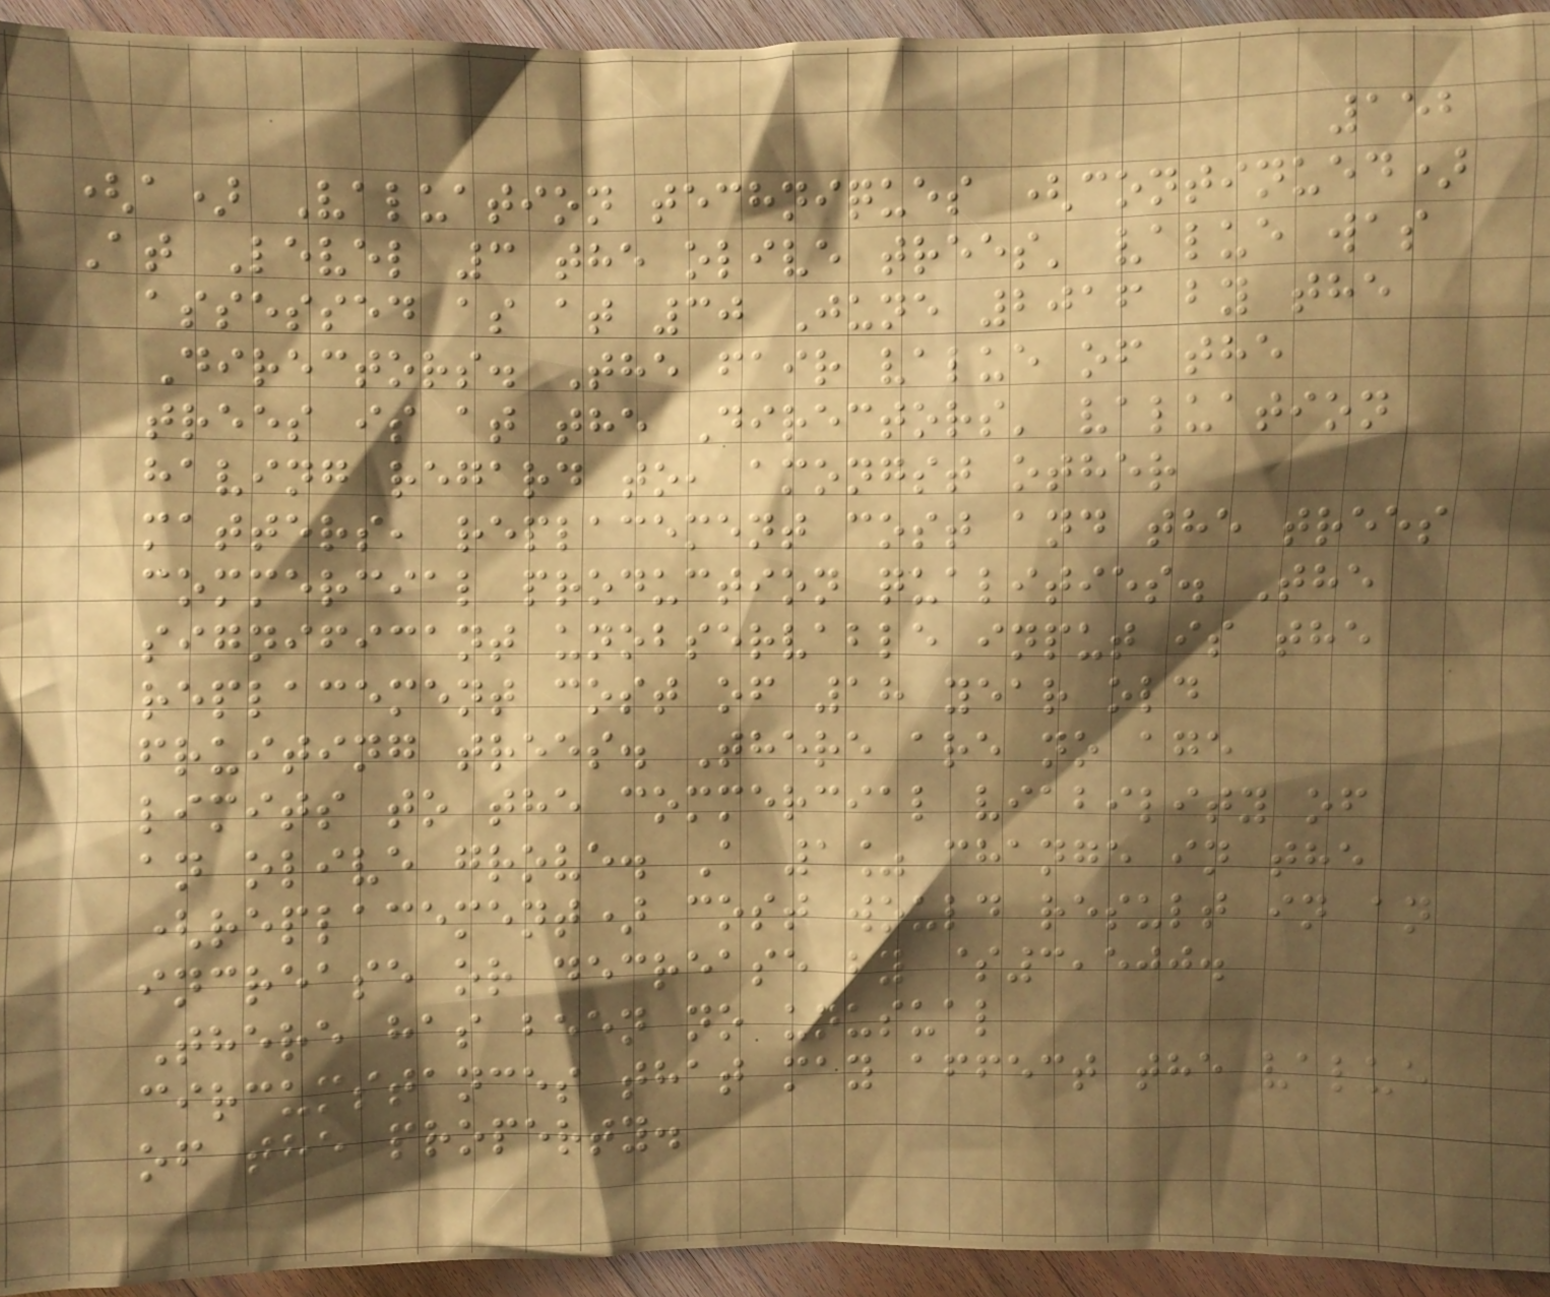152
(a) Valuation techniques (continued)
At Level 3 the olive trees' value was
assessed as at 30 June 2016 by the
Directors. The fair value of the
trees is at the Directors' valuation
having regard to, amongst other
matters, replacement cost and the trees
commercial production qualities. The
significant unobservable input is the
replacement cost of 18 year old
fruiting trees. There are no age
limits to the commercial viability of
an olive grove. A 1% change in the
(replacement) cost would result in an
increase or decrease by $3,500.
There has been no unusual
circumstances that may affect the value
of the property.
